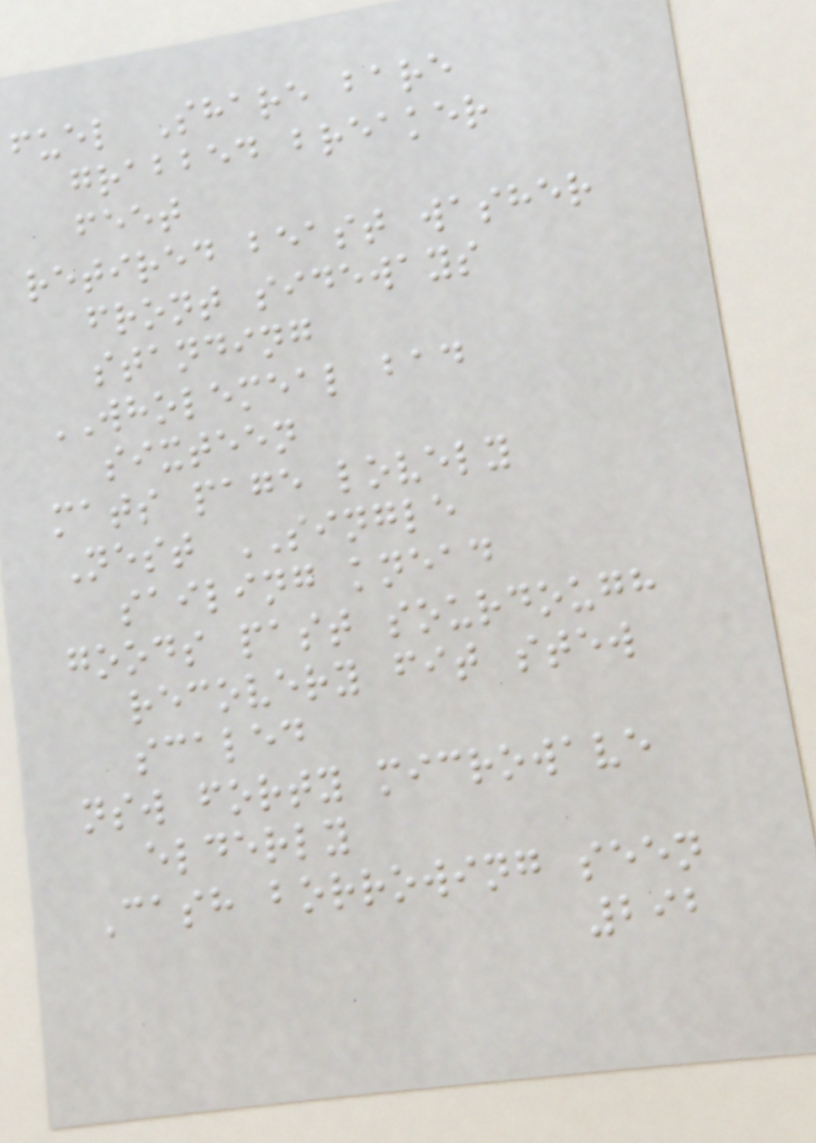fuel Share bare
grabbed breaker
feet
retired beast washer
front sideways
standing
WHOLEMEAL bad
sixteen
mats page lovely
Nest SINGLE
sailing knead
goods past sourdough
recovery fit stew
scaled
nsw forty microwave
elderly
Cash borrowing seen
292
